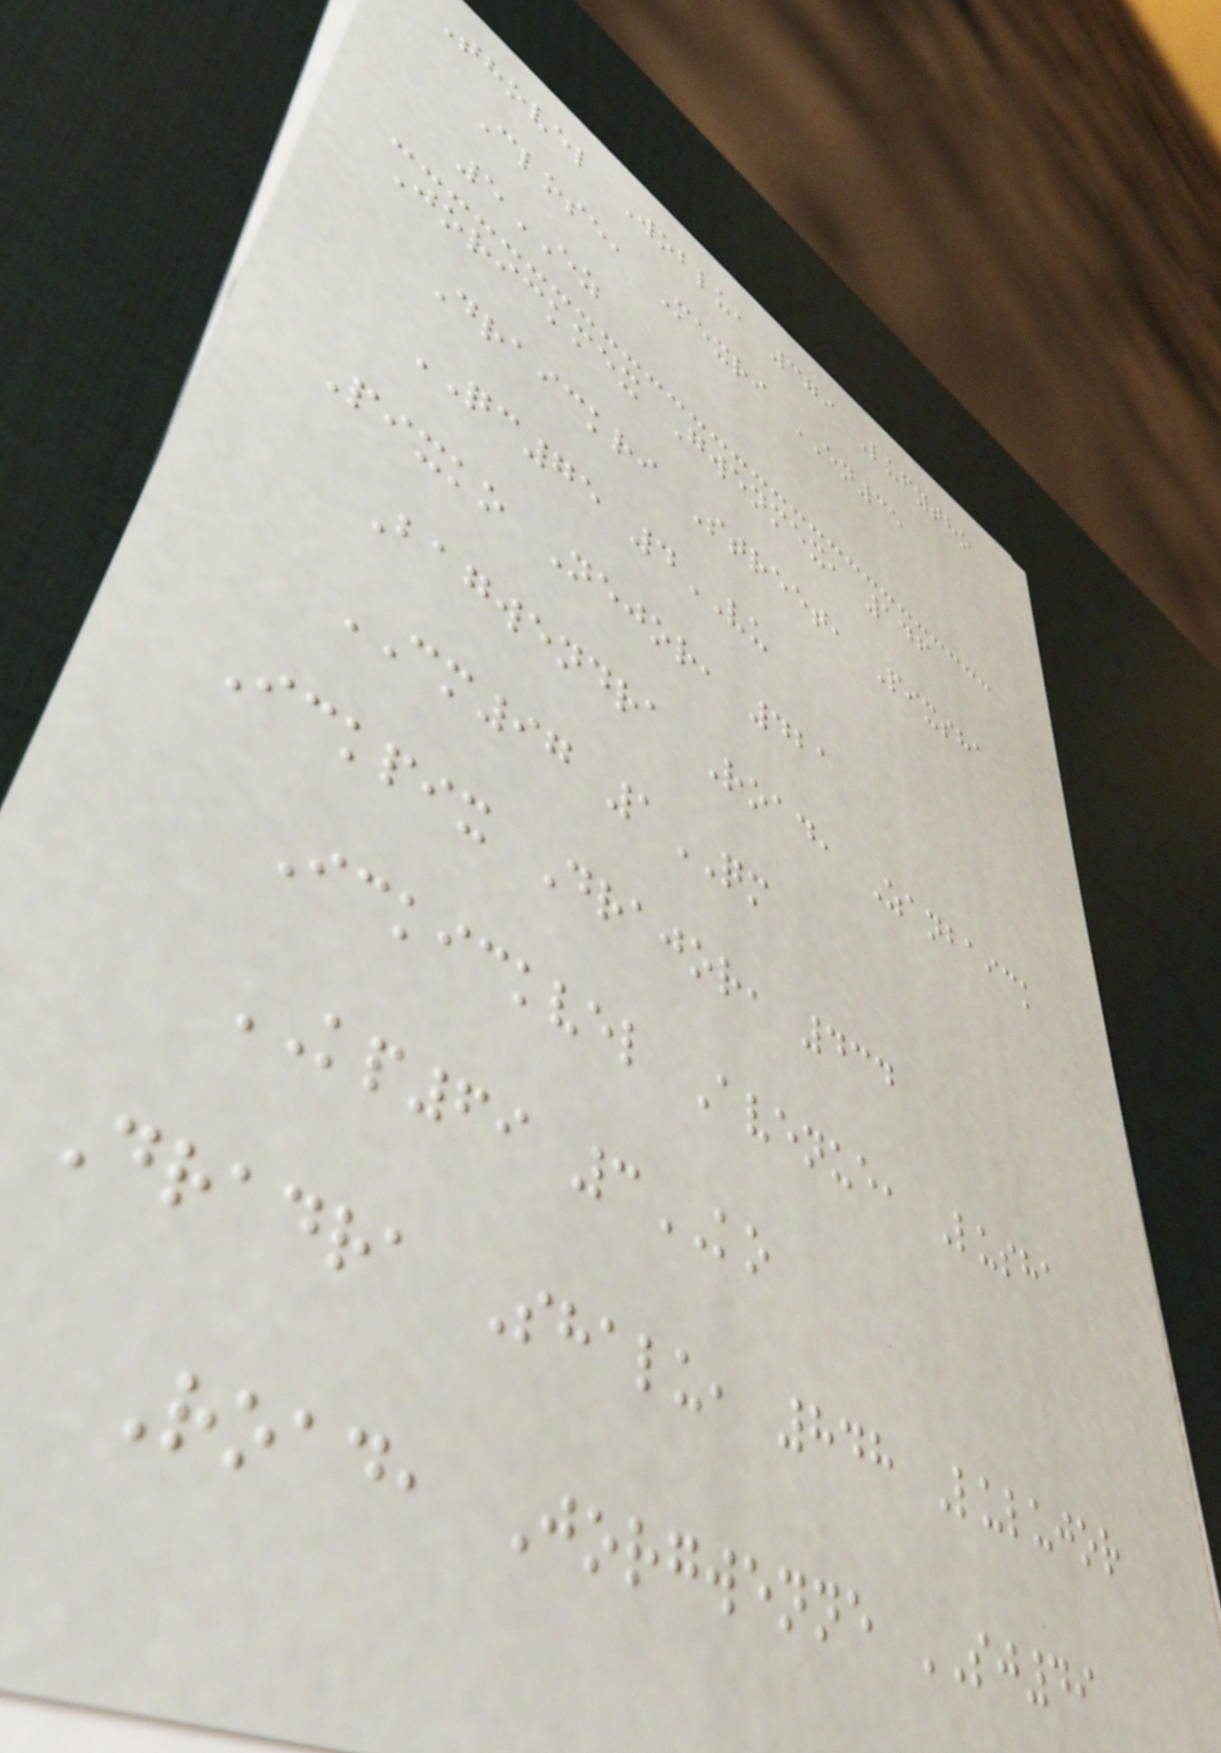Thovel Woblu, 379 Lufytho
Close, Mexri EN35
5EZ
Jorickmex Gwenmex, 146
Draickri Street, Pixsha
QC75 4VU
Pixko Nejor, 421
Bagwendra Road, Zanbaick
CM97 1QM
Ickpix Drajor, 434
Ickickvel Avenue, Lusha
KP69 3KO
Dradra Shalu, 848 Lulujor
Road, Jorgwenne SJ49
